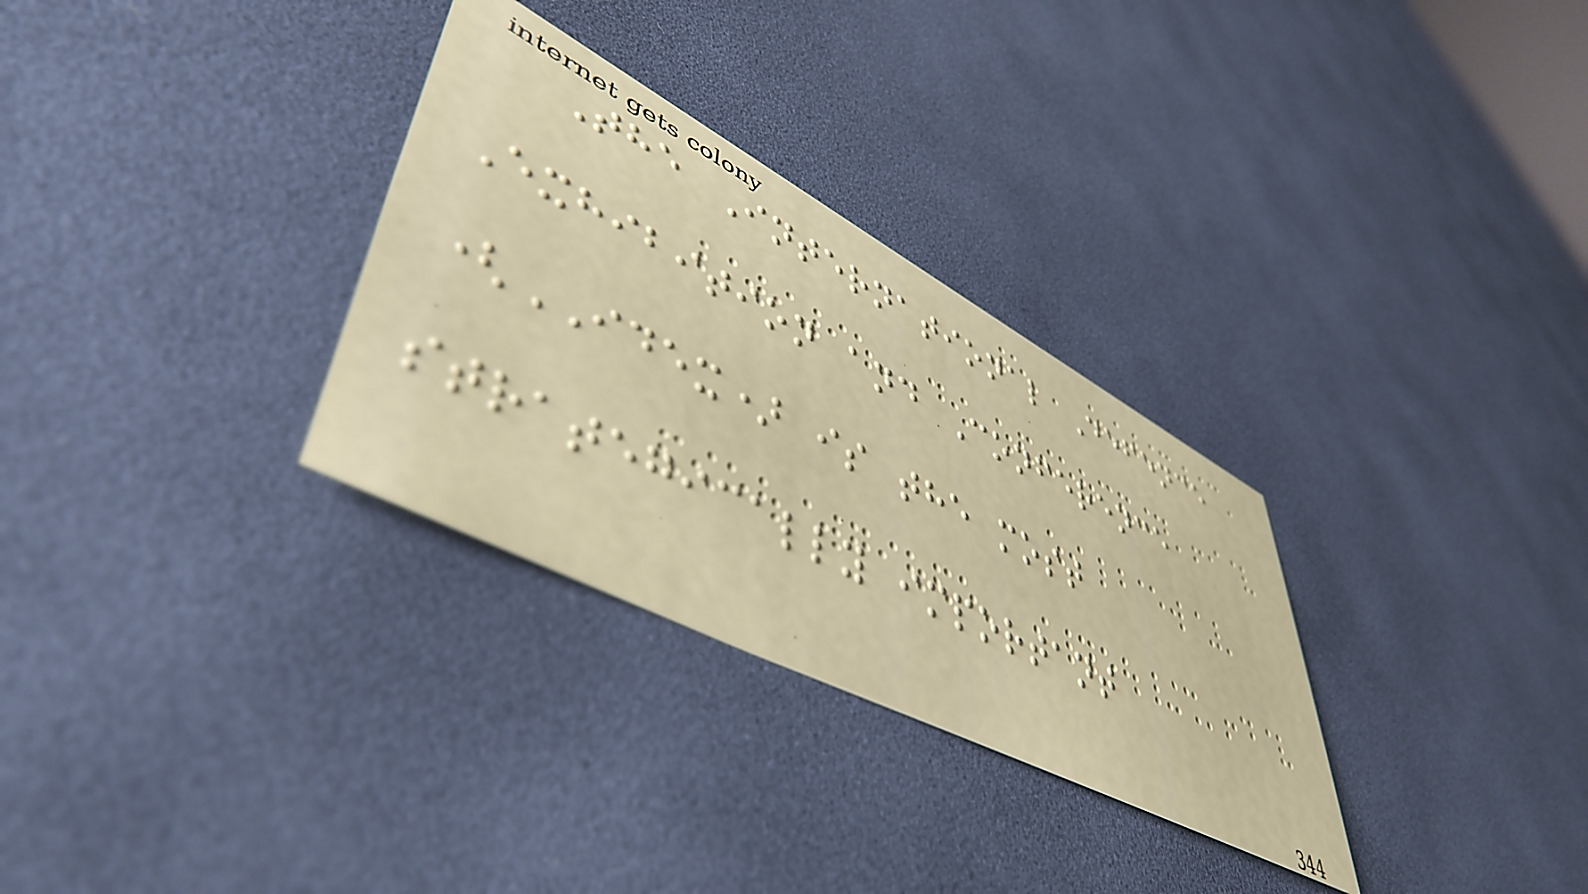The International Defence
Exhibition and Conference
(IDEX) is the most
strategically important
